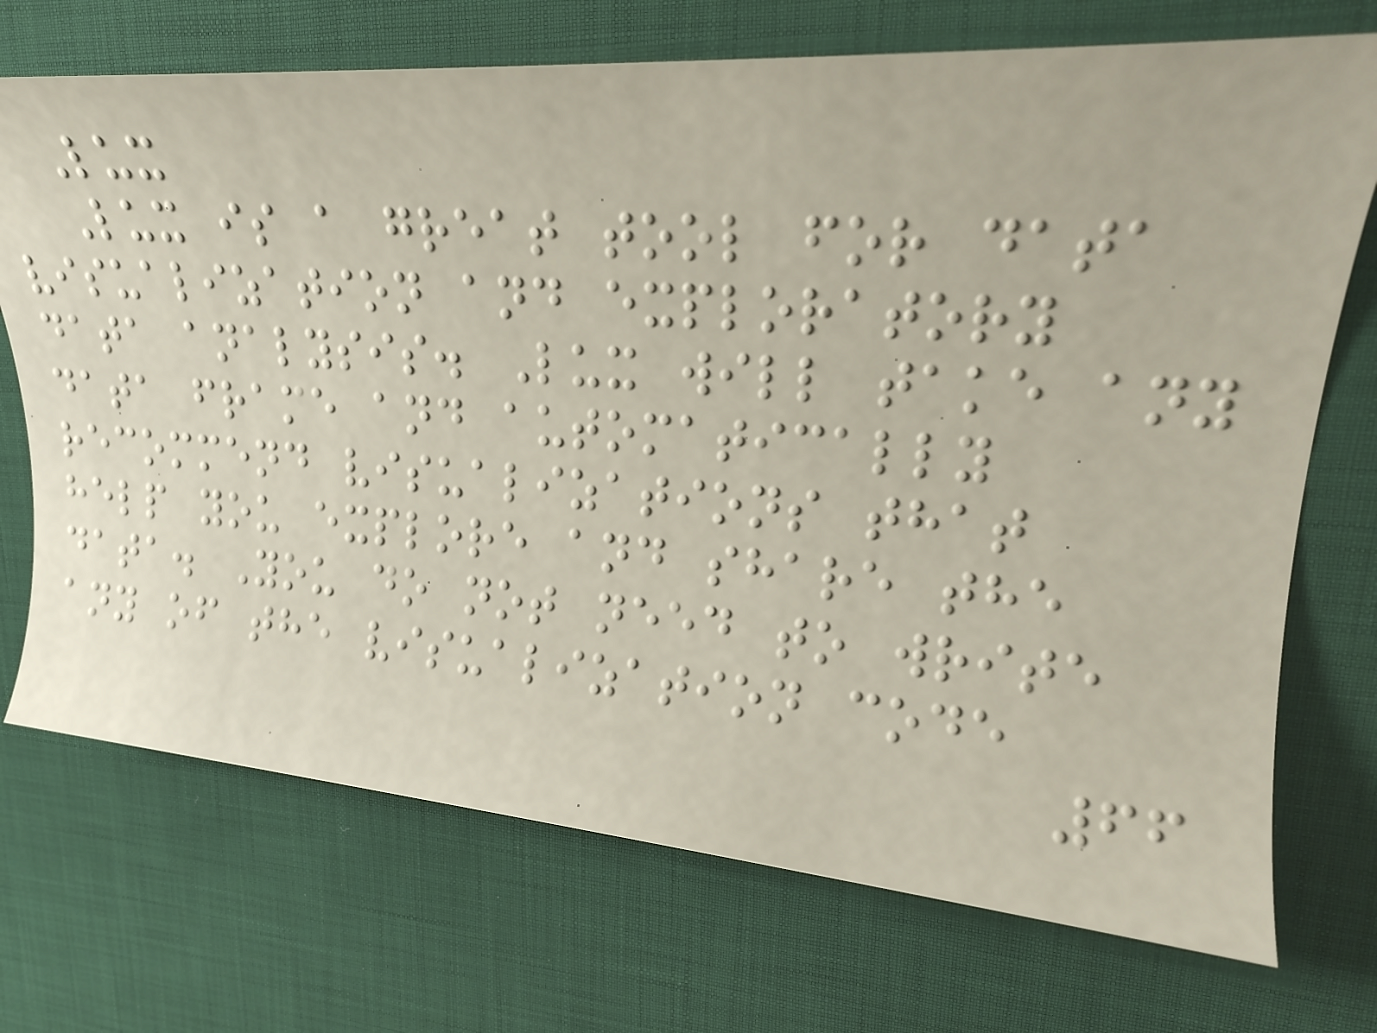Lux
Lux is a great tool for data
visualization and exploratory
data analysis. Lux will take any
data frame and automatically
recommend visualizations that
help you explore and share the
data. You do not need to write
any of the visualization code
66
